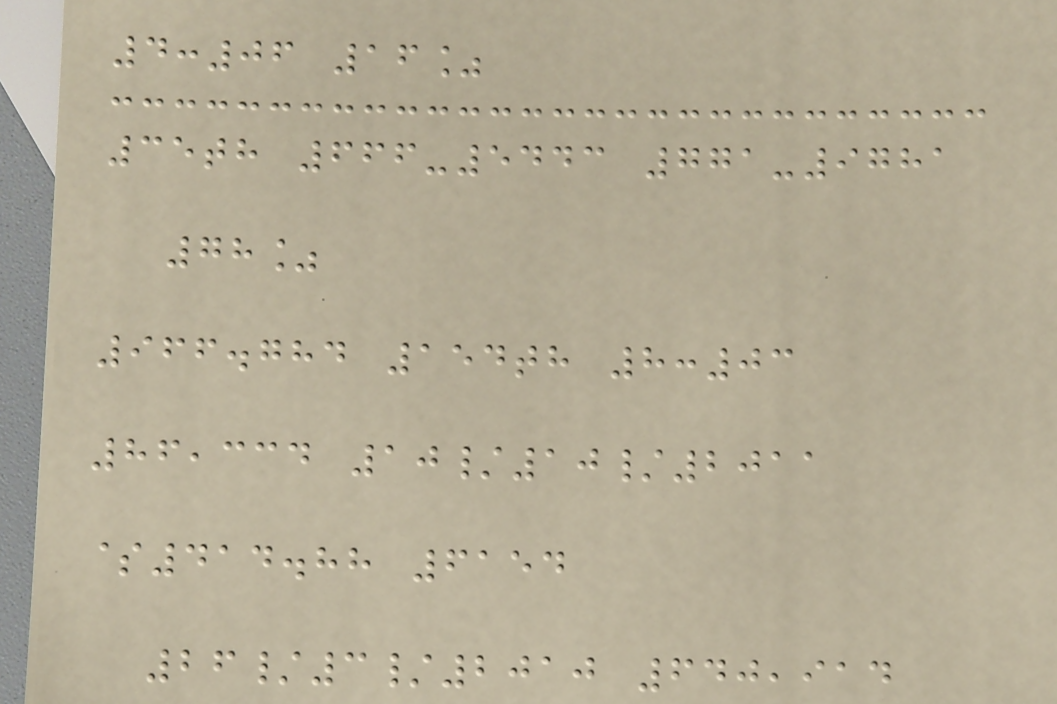4:06 16%
35th 666-5443 771-9781
78%
966.784 154th 8:03
86,334 10/10/2011
$414.88 6154
26/3/2010 640,914
